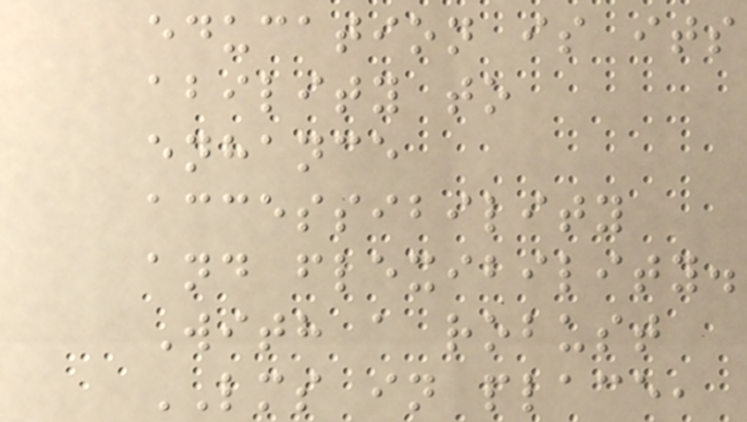education is its
ability to
enhance
accessibility
and flexibility.
With a robust
LMS in place,
